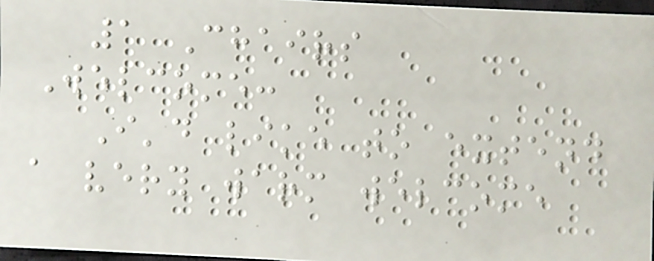1 Chairs
Welcome:
I'd like to extend
a very warm welcome
